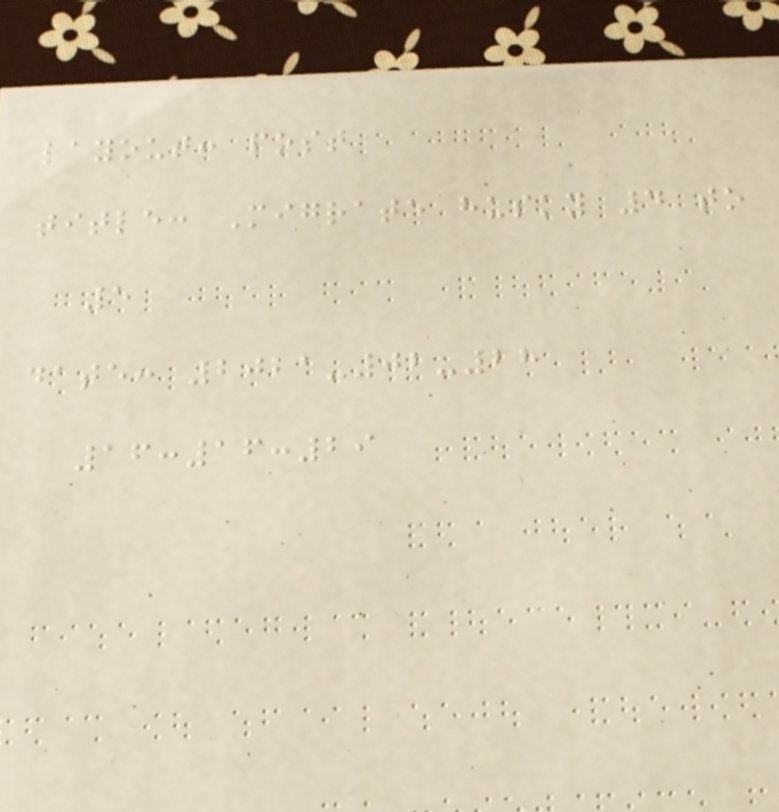layout: post
title: Migrate husky 4 to
5
date: 2021-02-28
16:16:29
